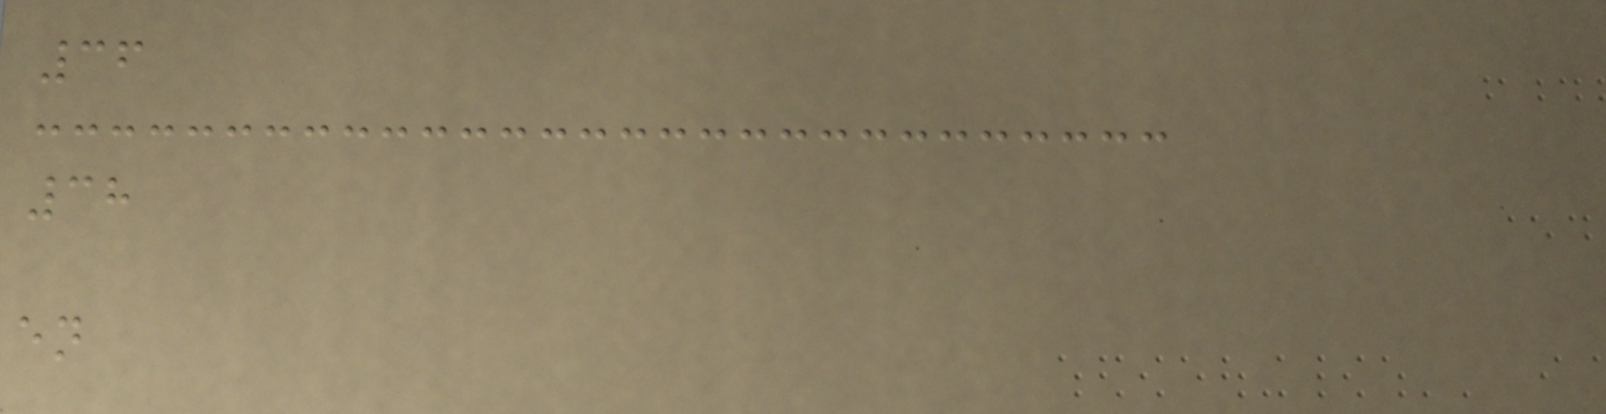36
38
en
